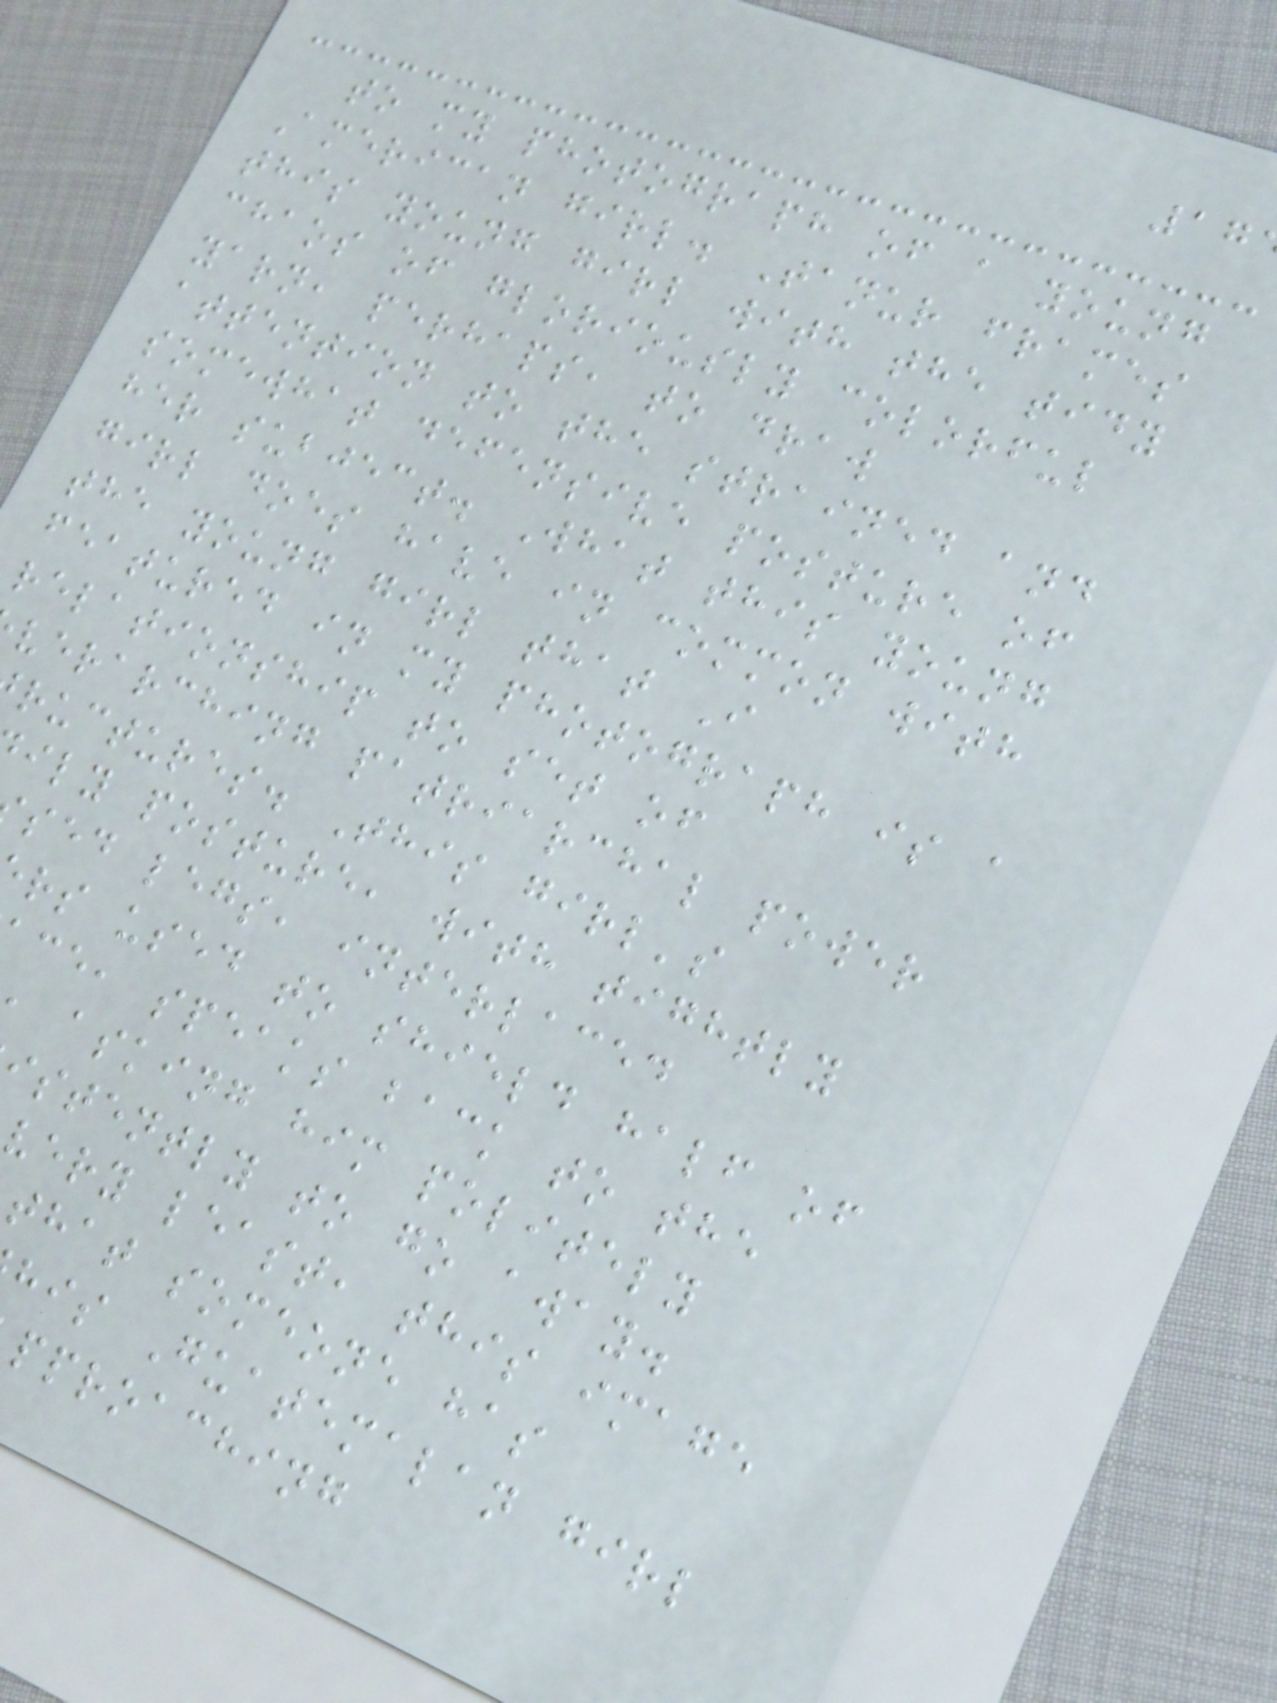to my photograph of a young
American girl. Tanur frames
this young girl with the tidy
chaos of gloriously colorful
yarn, perhaps, to draw
attention to the strained and
somewhat defensive posture of
her subject. What this young
girl does have in common with
the young girl that I
featured in my photograph is a
relationship to set of
verarching patriarchal power
ructures. This girl's
ily posture, with tightly
sed legs, interlaced
rs used to shield half of
ce, speaks back to the
asking him politely
istently to go away.
very least, this image
that someone has
his Guatemalan girl
pproaching
